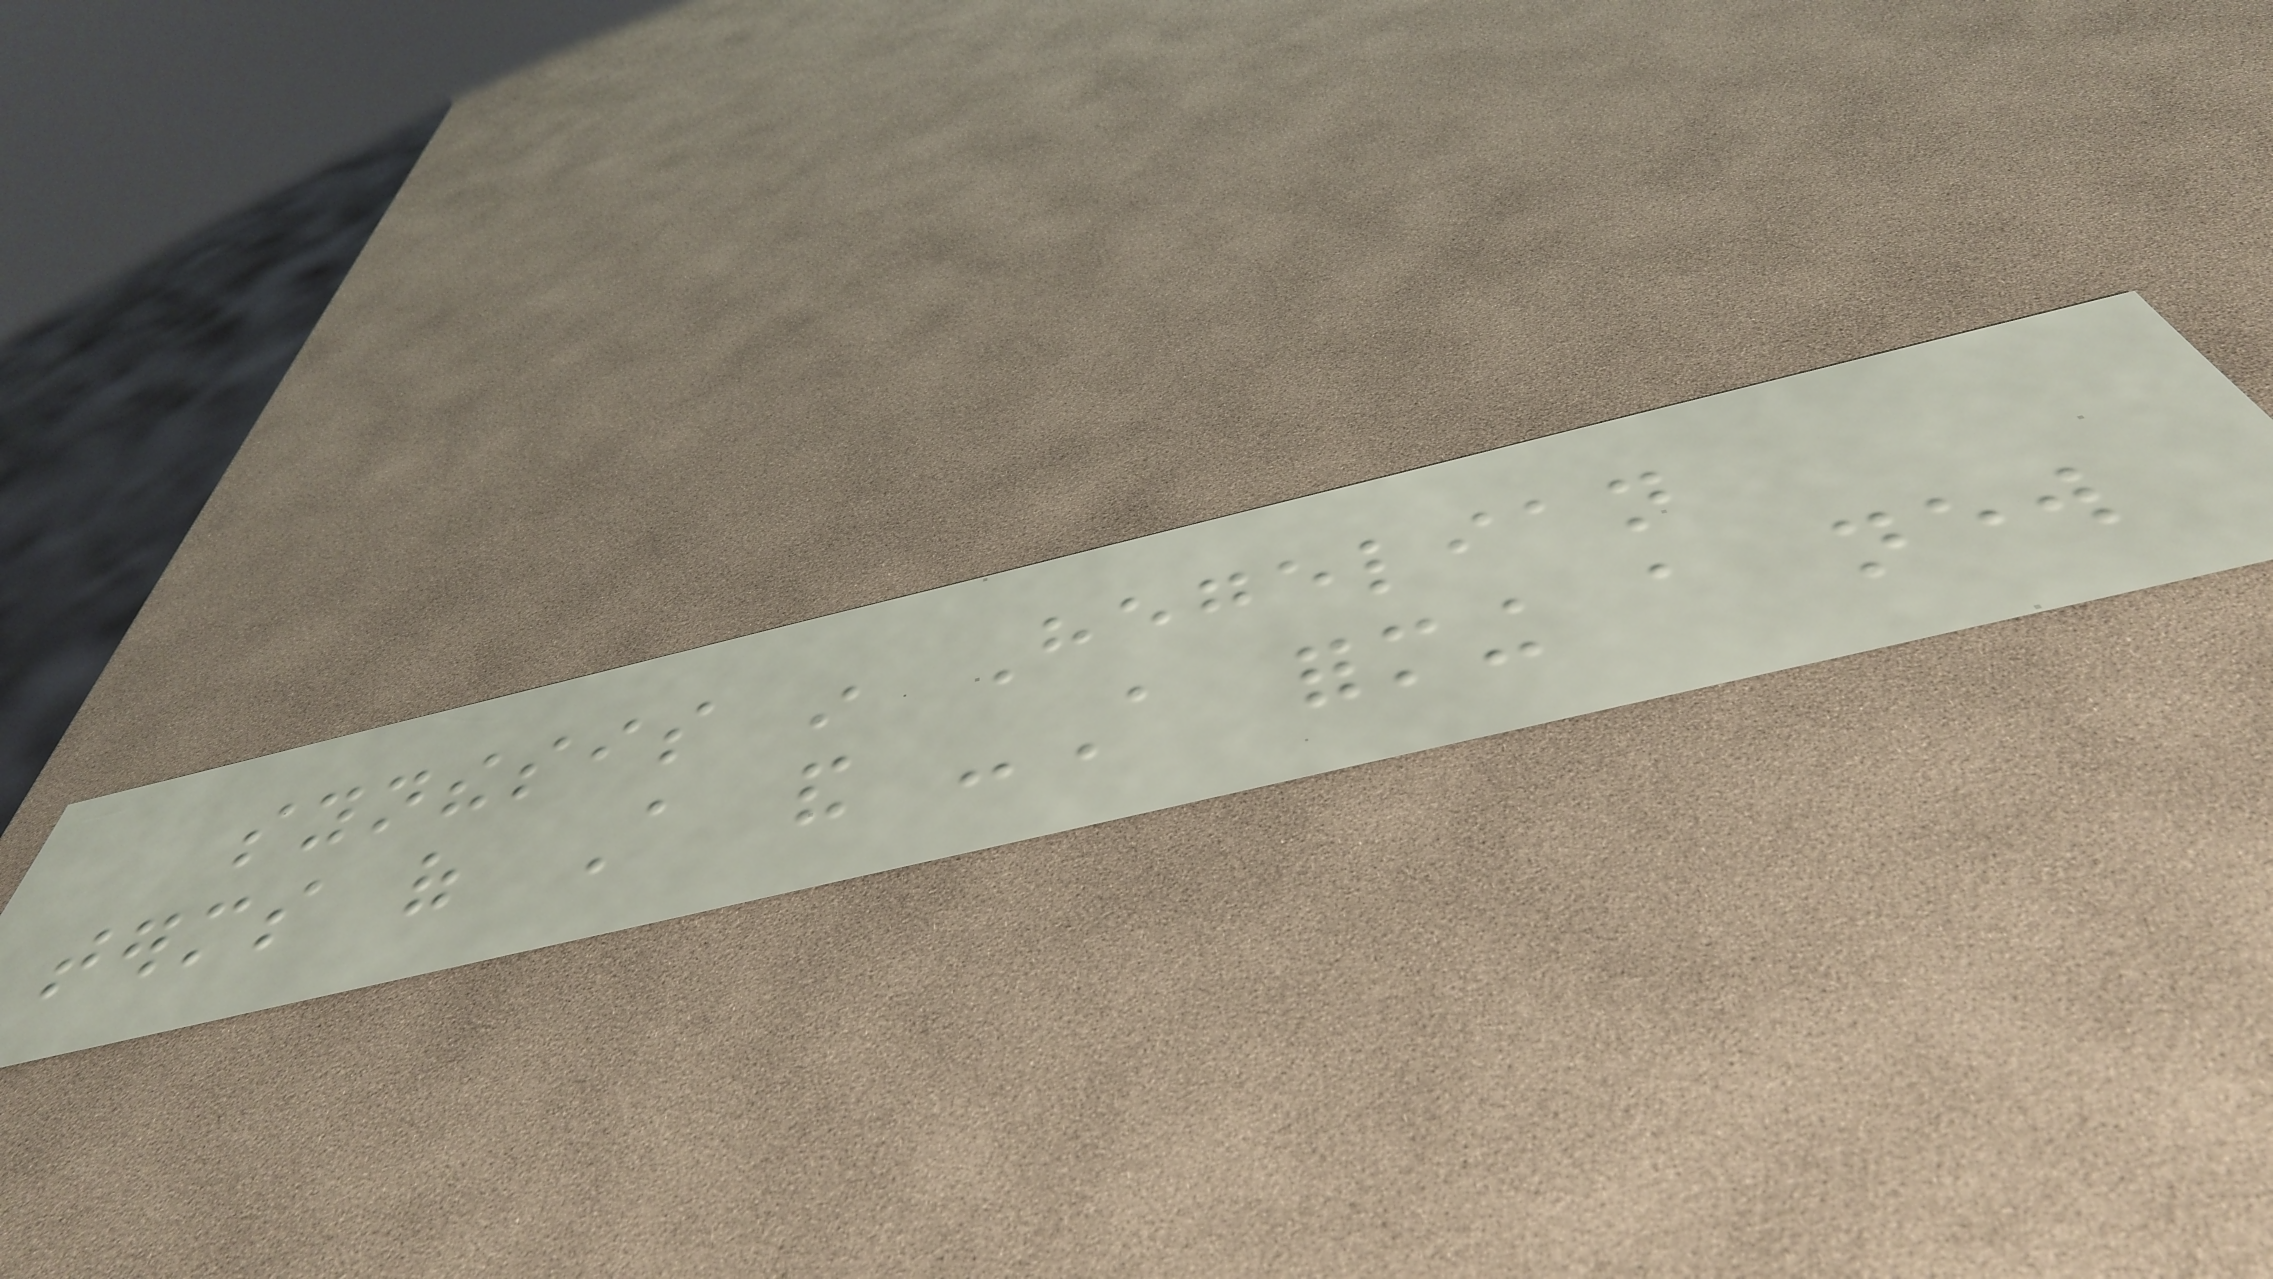synthesis in Hegelian
terms of A and -A forming a new
